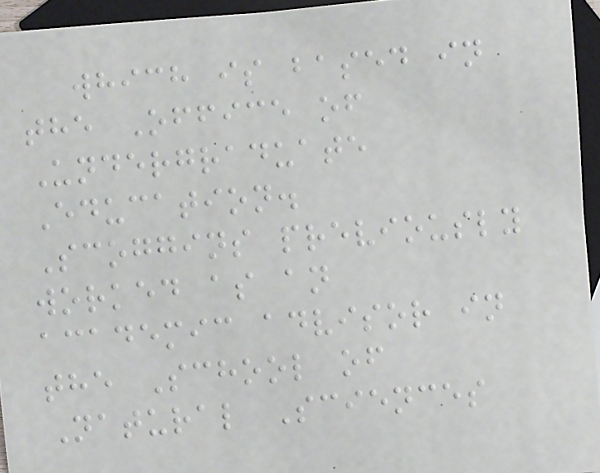which is based in
the Office of
Undergraduate
Education.
Scoggins previously
worked as an
academic advisor in
the School of
Natural Sciences
